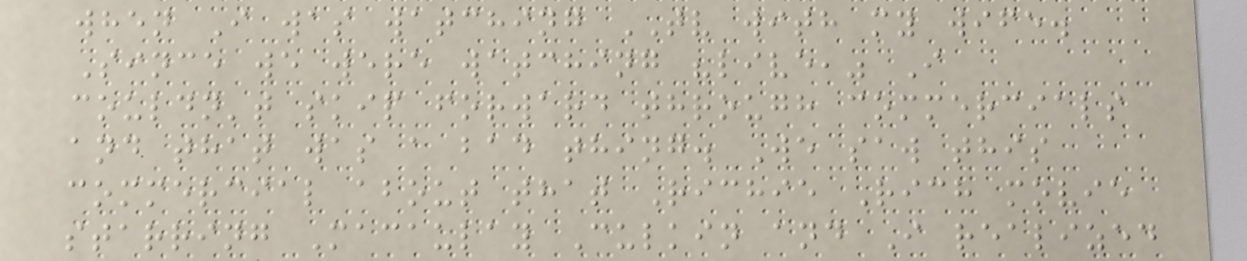when I was watching TV with my wife.
Since we were watching "live," I
couldn't skip forward through commercials
and that was a bad thing. We saw this
commercial about that Richie Rich movie
starring Macaulay Culkin and I realized
